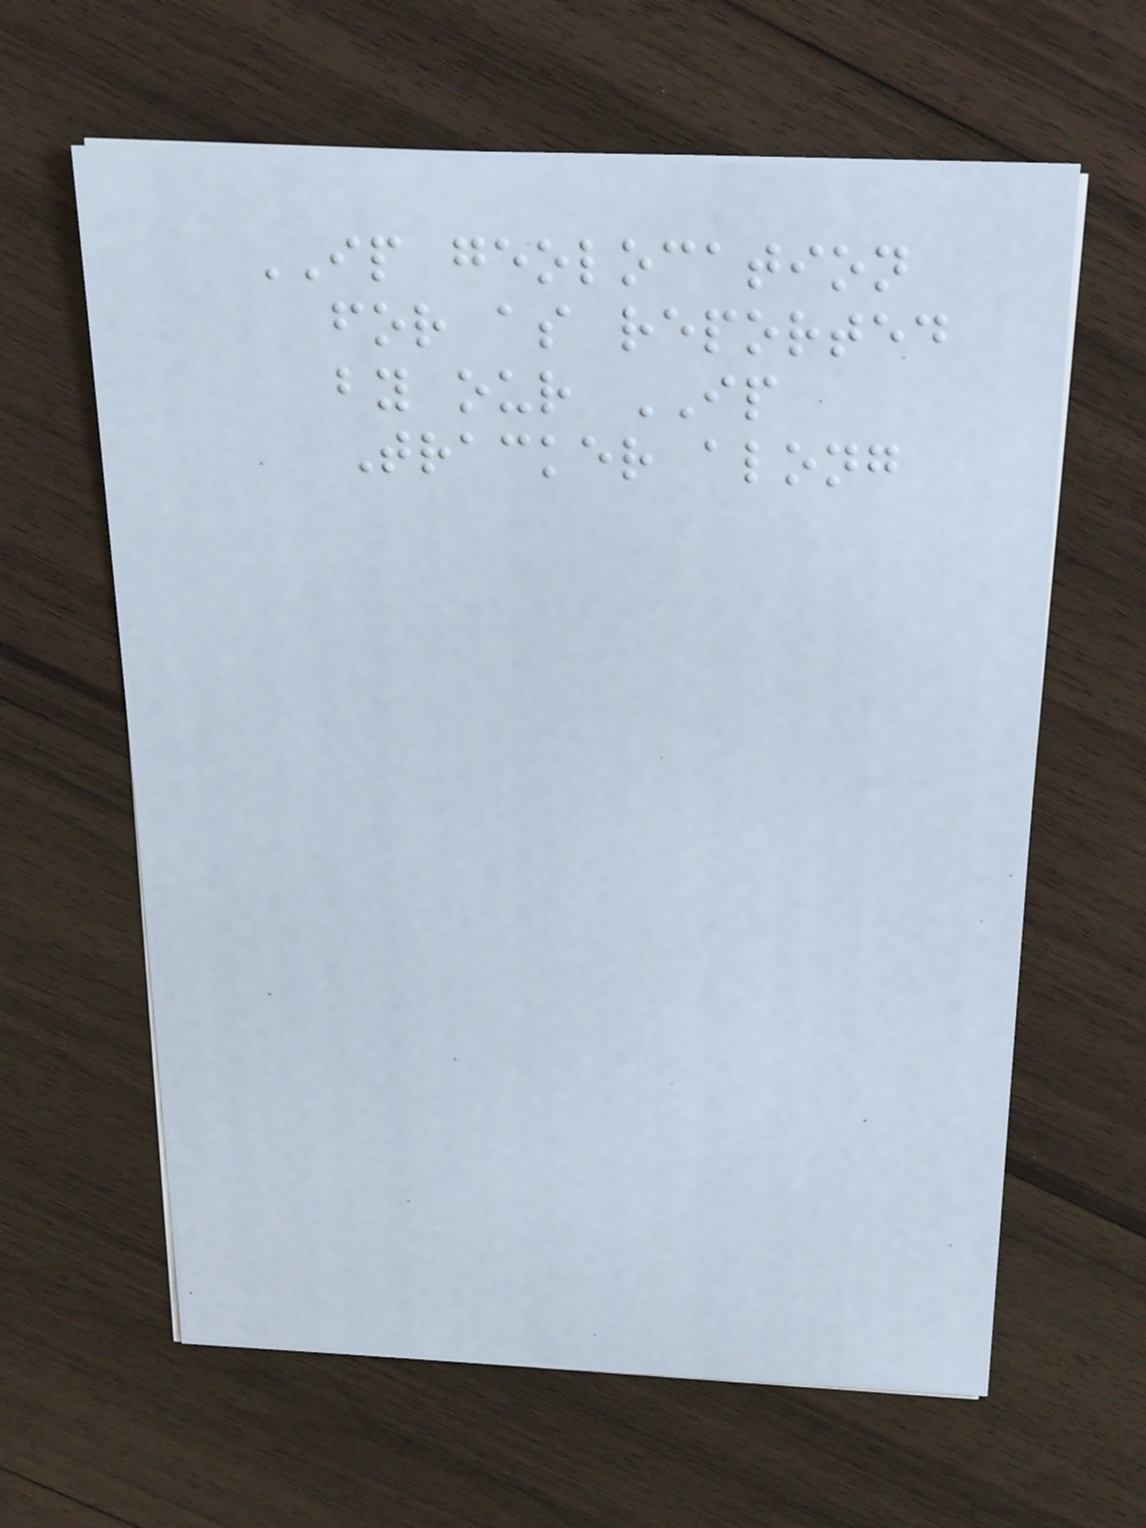IP geolocation
for as reported
by our IP
Tracker along
